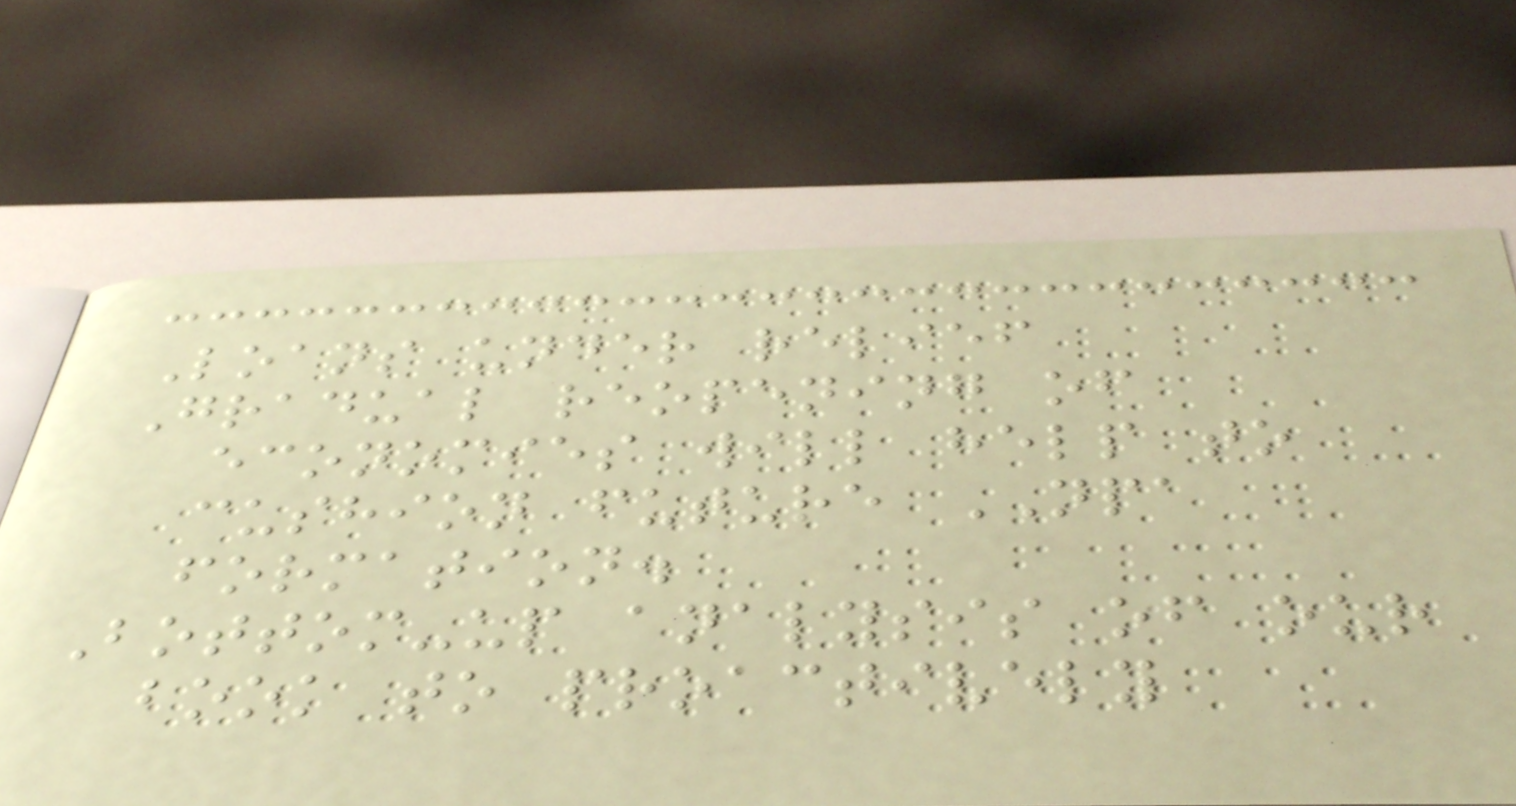Loans under relief
Gradual reopening of
economies will help to
cushion future NPA
formation.
Bottom-up analysis of our
book to proactively
